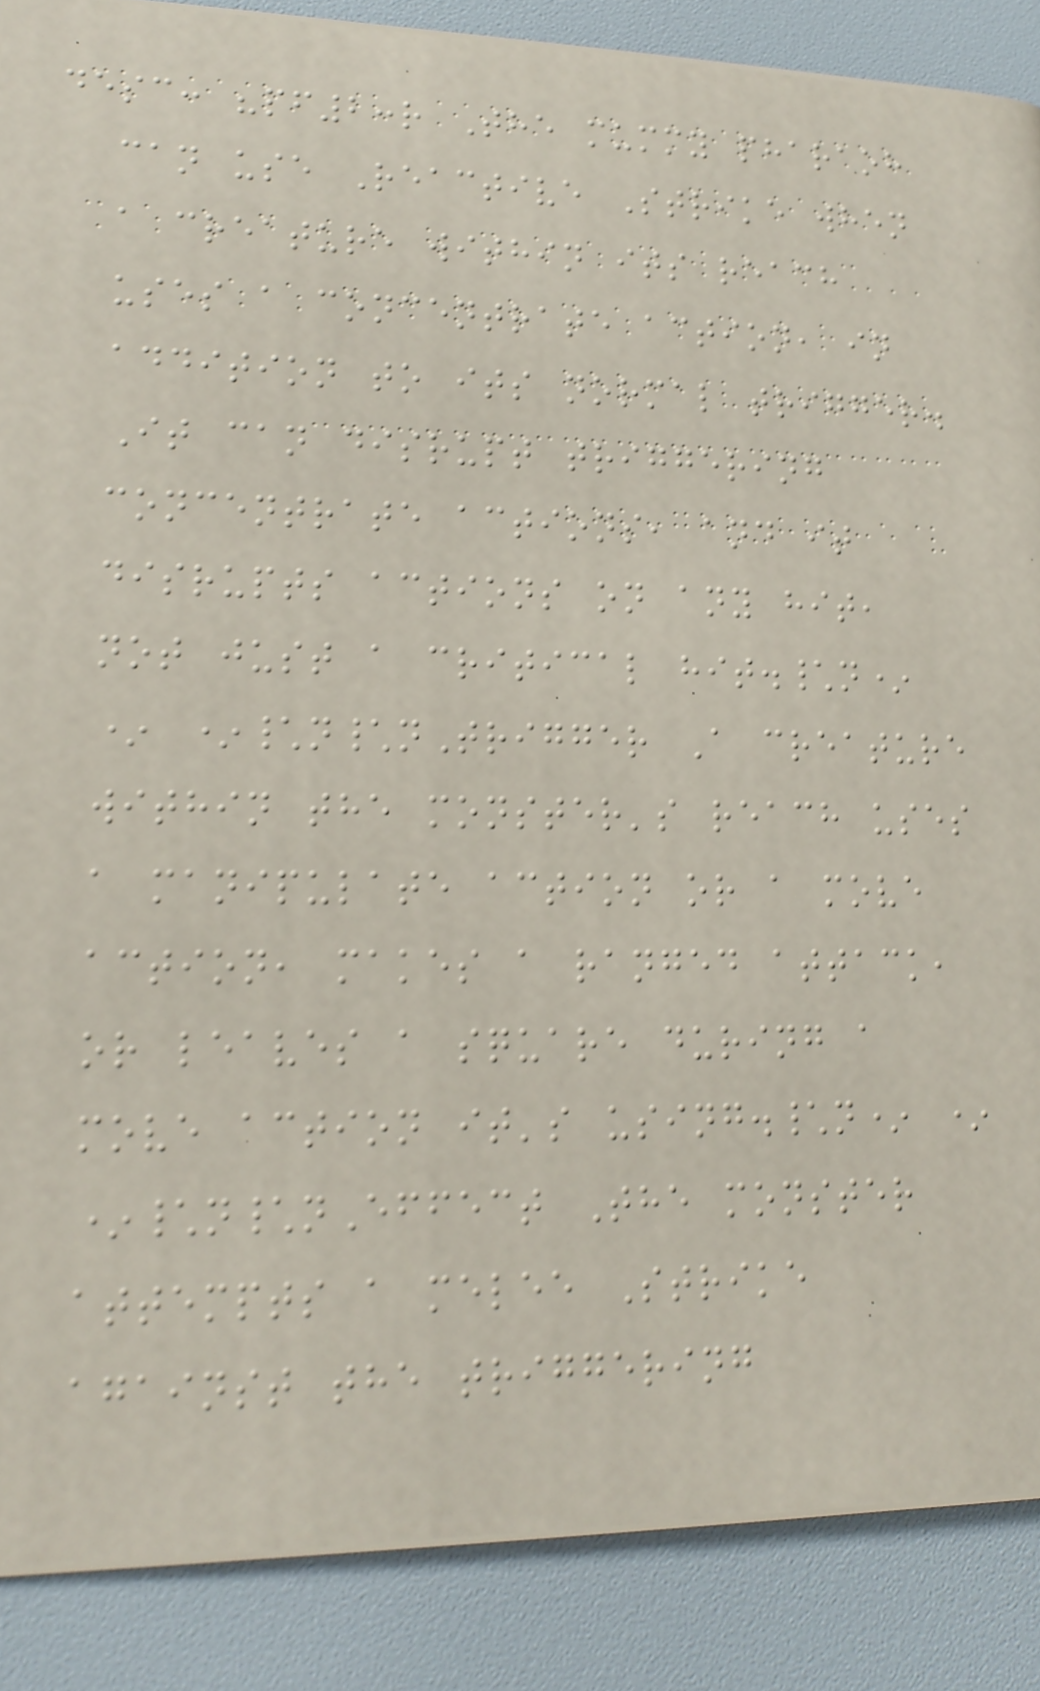desc: "pf2:r The mummy pharaoh
can use Reactive Strike when
a creature within its reach
uses a concentrate action, in
addition to its normal trigger.
It can disrupt triggering
concentrate actions, and it
disrupts actions on any hit,
not just a critical hit.\n*
* *\n\nTrigger A creature
within the monster's reach uses
a manipulate action or a move
action, makes a ranged attack,
or leaves a square during a
move action it's using.\n* *
*\n\nEffect The monster
attempts a melee Strike
against the triggering
